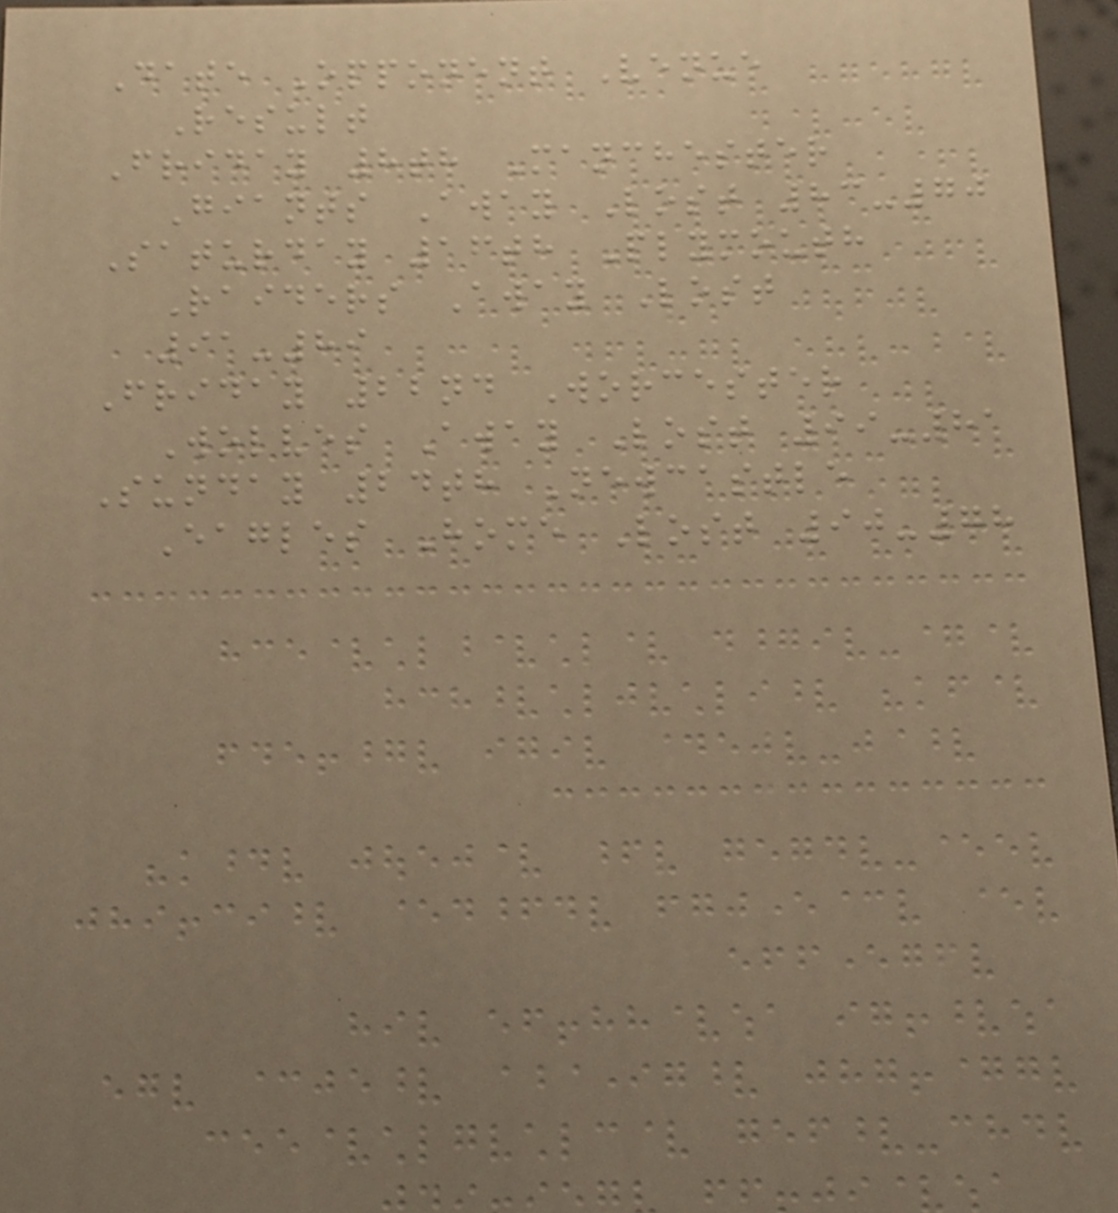Date Opponent Venue
Result
Friday 8th Manchester
Giants Away Lost 83-70
Saturday 16th Plymouth
Raiders Away Lost
91-89
Friday 22nd Worcester
Wolves Away Lost 99-81
Sunday 24th Newcastle
Eagles Home Lost 90-78
